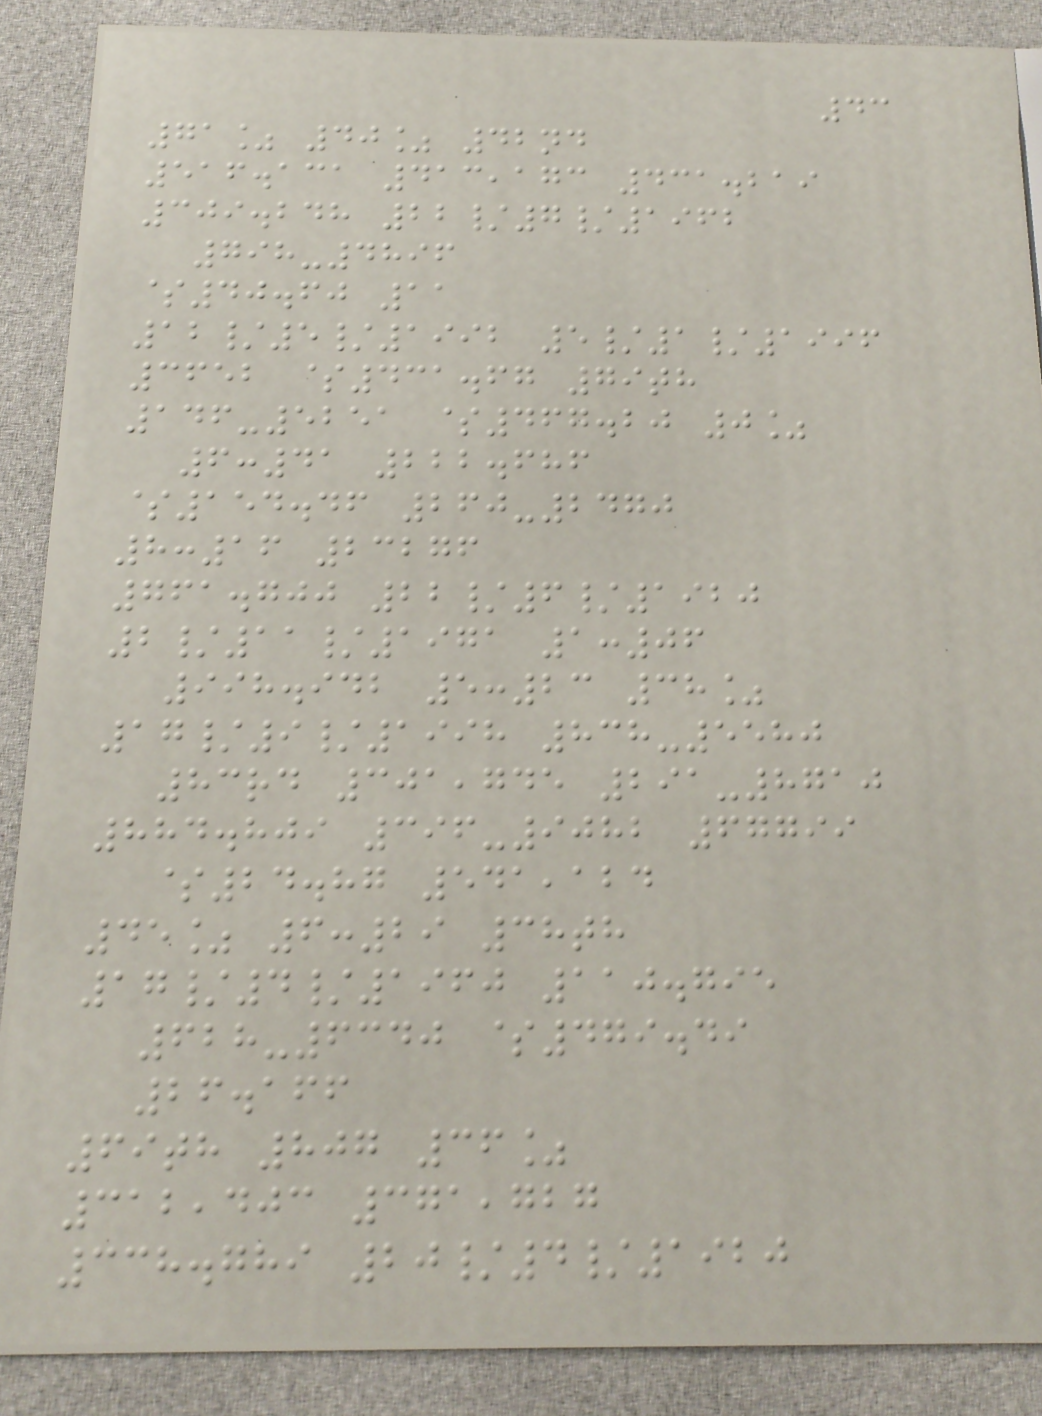43
71% 40% 42nd
516.131 413,173 431.219
309.248 22/7/1962
798-4896
$40.60 11
12/5/1992 5/1/1996
3652 $431.67 79th
146-5251 $467.20 0%
6:41 222.686
$154.46 260-2470
8:16 23276
761.700 22/6/1920
2/11/1971 1:06
998.942 5:23 38%
17/9/1998 838-5580
83rd 301,745 291-8710
884.809 396-9082 67799
$24.87 541,124
45% 6:29 38th
17/4/1960 110.795
628-6340 $479.49
26.166
69th 807 36%
312,403 371,727
338.789 20/4/1920
